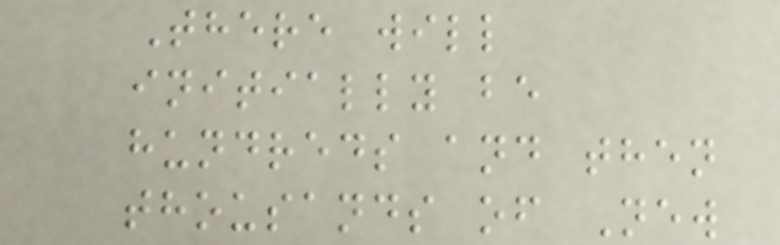There will
initially be
hundreds and then
thousands of New
